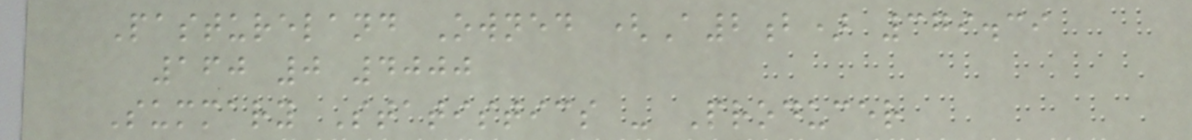Pastureland Owned (A2b) 379.39
160 0 4000
Summary Statistics - Producer
